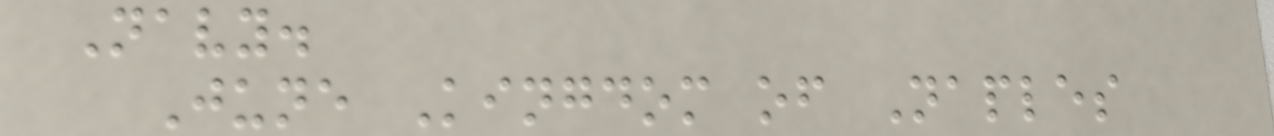Navy.
June Kingdom of Naples
